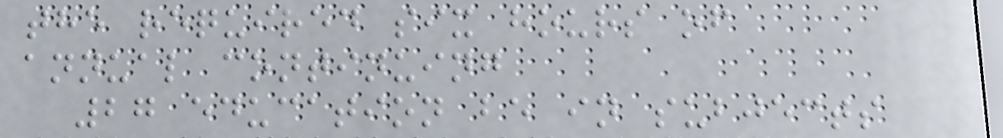the required six hours of
annual continuing
27 education be in subjects
